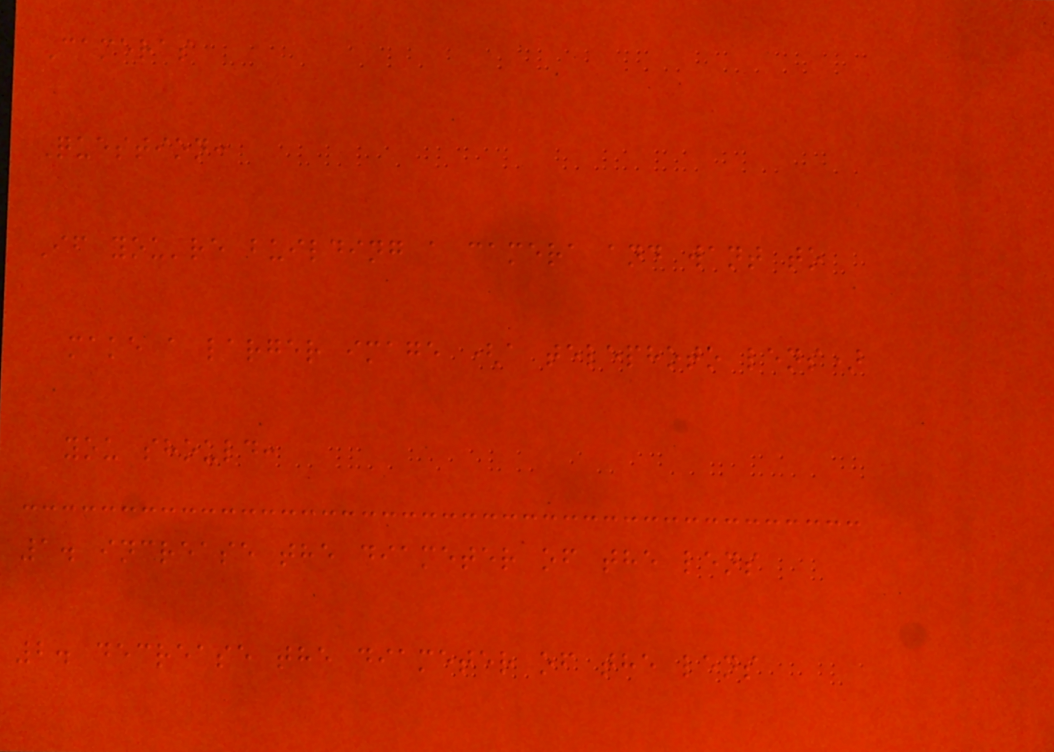Cameras
Question:
If you're building a camera and want to
make a larger image (a telephoto lens)
you should:
1. increase the diameter of the lens
2. decrease the diameter of the lens
